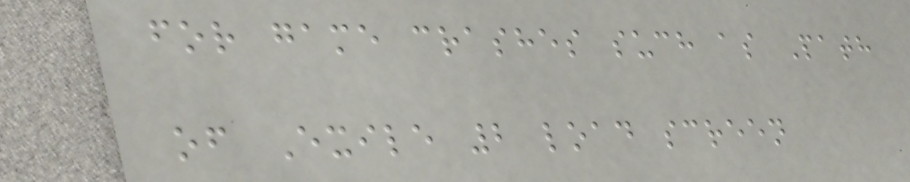for game crashes such as Path
of Exile 2 load screen
